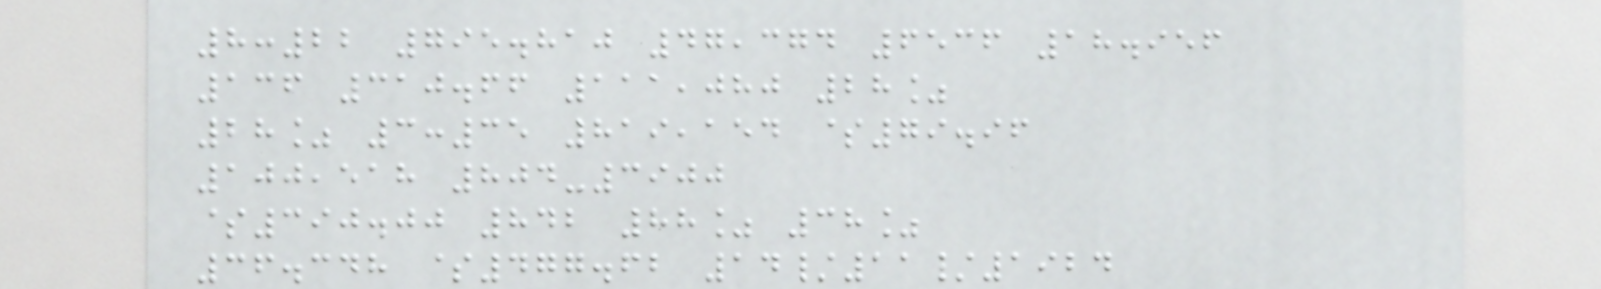8:22 795.810 47,374 6536 18.956
136 310.66 111,080 28%
28% 3:35 819,154 $79.96
100,518 804-3900
$390.00 842 88% 38%
36.348 $477.62 14/11/1924
